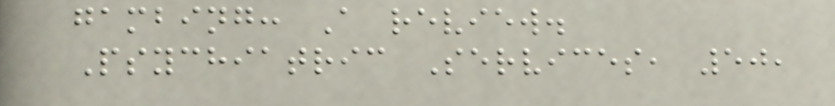gambing: A review.
Psychiatric Services, 50,
